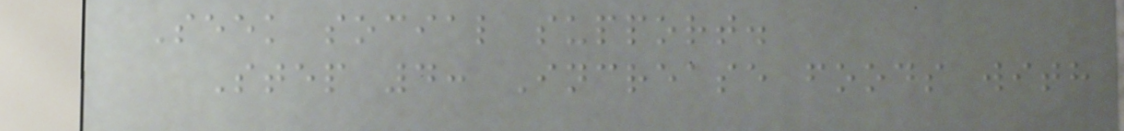Seek social support.
Step 4: Increase foods with
